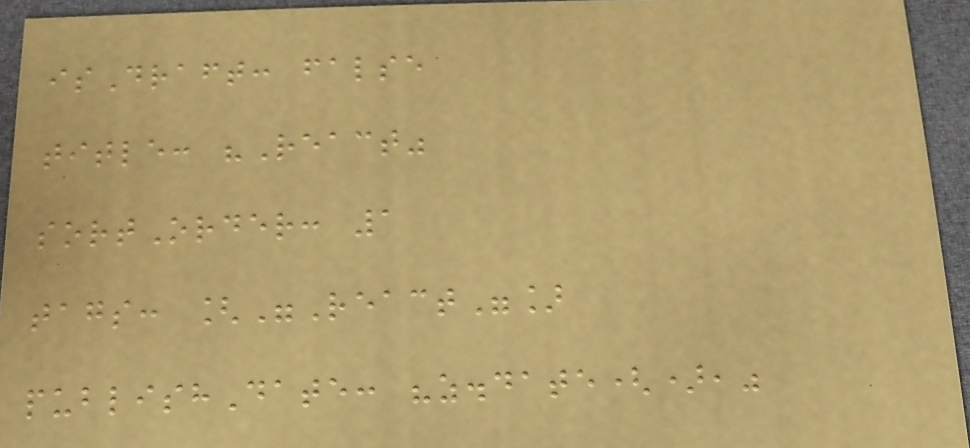isDraft: false
title: "React"
sortOrder: 1
tags: ["React"]
publishDate: "z.date(),"
